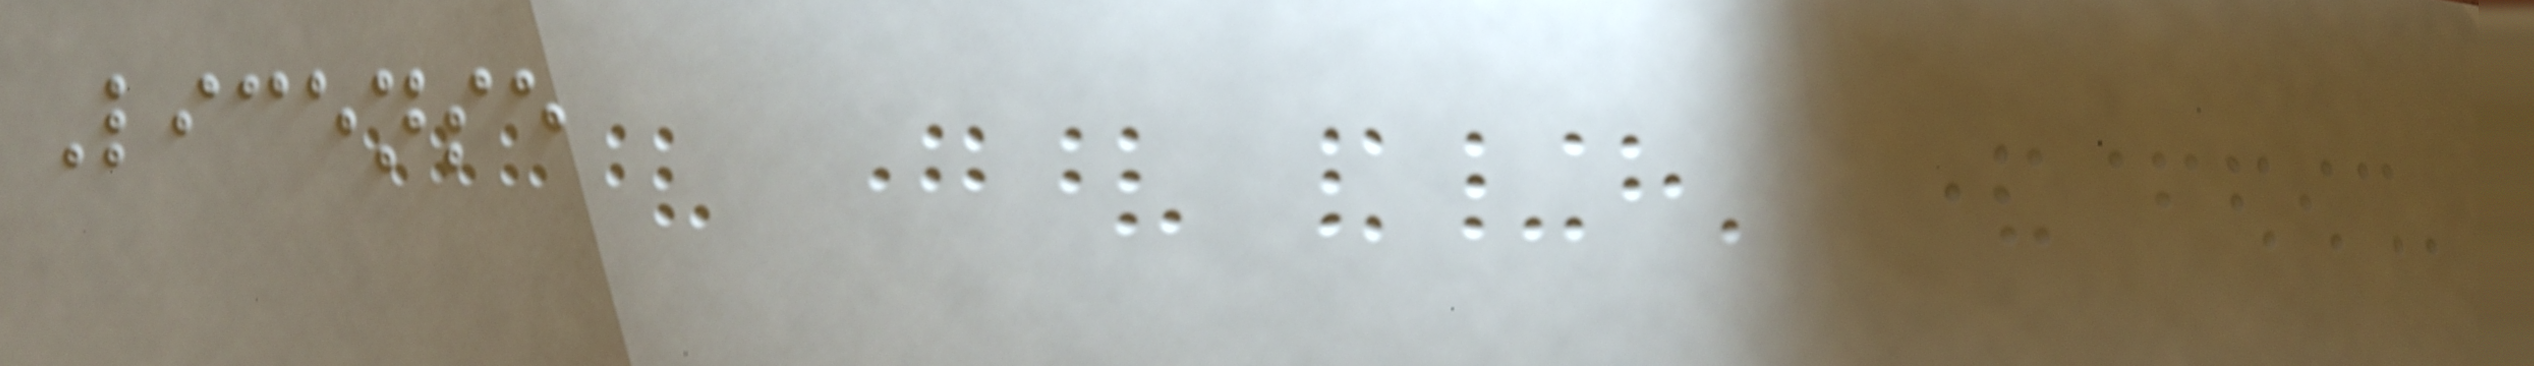License
